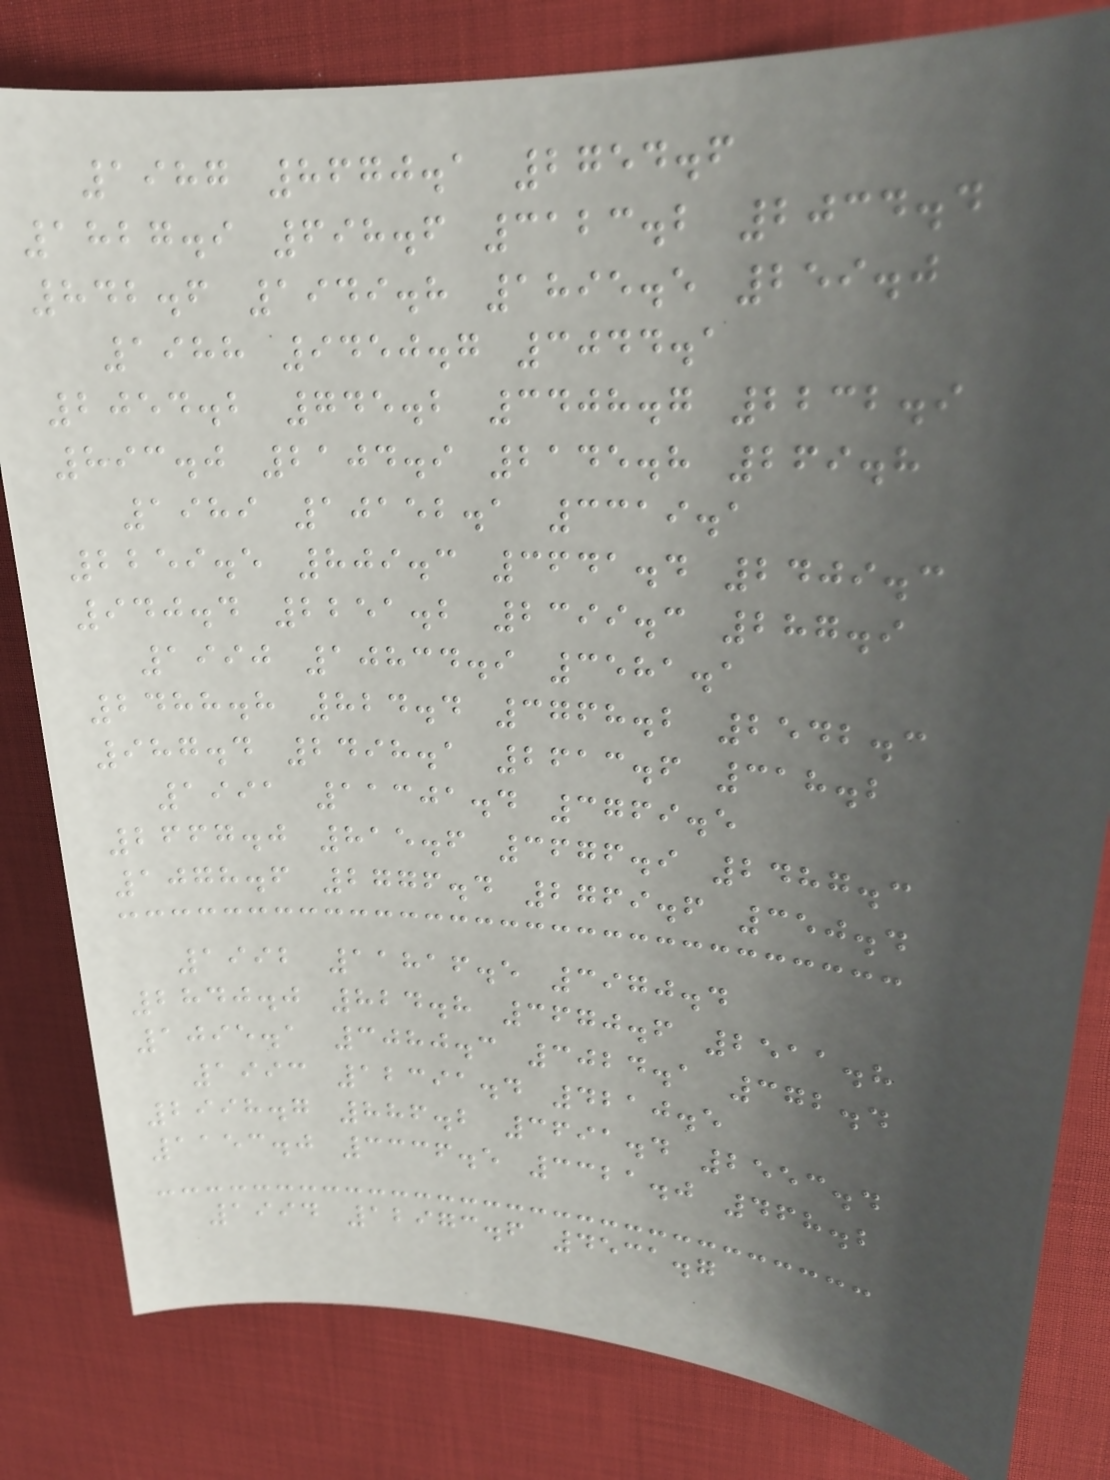1987 8670.1 2754.6
1827.9 698.6 3123.2 2034.4
842.6 1949.8 1895.5 259.0
1988 9450.7 3044.1
2054.2 745.2 3408.7 2232.9
893.0 2104.9 2145.8 269.8
1989 10152.1 3319.1
2259.5 809.3 3641.4 2409.3
940.4 2251.2 2399.3 287.9
1990 10834.9 3581.1
2488.8 824.4 3768.2 2542.3
987.4 2498.1 2613.6 318.2
1991 11301.4 3769.5
2667.0 815.6 3676.9 2487.3
1078.6 2776.4 2769.6 350.4
1992 11816.5 3970.4
2840.0 824.8 3670.6 2511.8
1095.1 3080.3 3024.1 372.4
1993 12391.4 4210.5
2998.7 886.2 3691.4 2553.4
1153.0 3336.5 3321.0 468.2
1994 12973.6 4531.7
